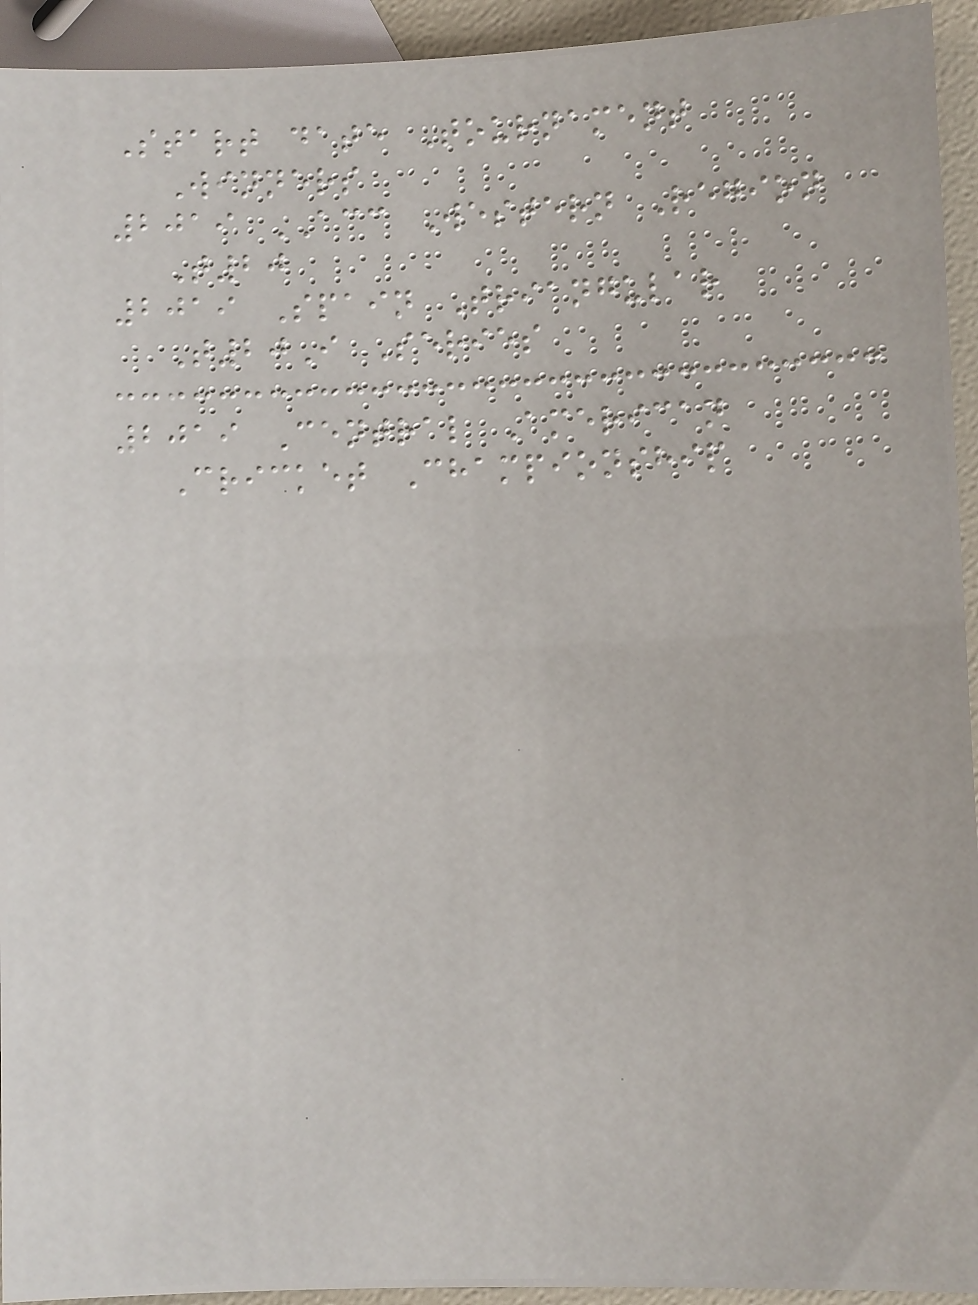Start date Tournament
Winners
2019 ACC Western Region
T20
2019 Spain Triangular
T20I Series
2019 Central American
Cricket Championship
